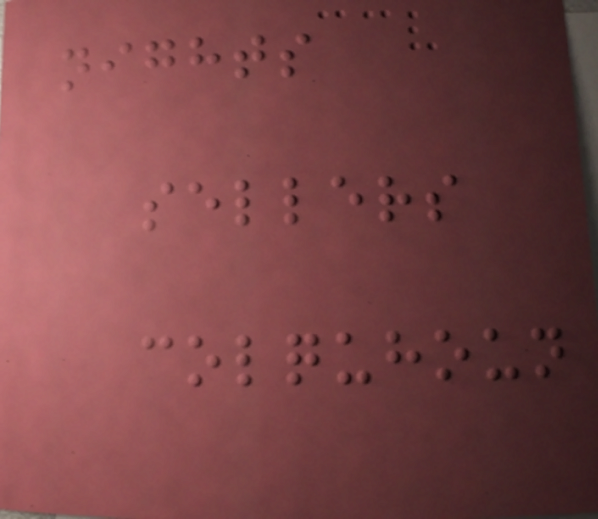nights
sellers
colquhoun
